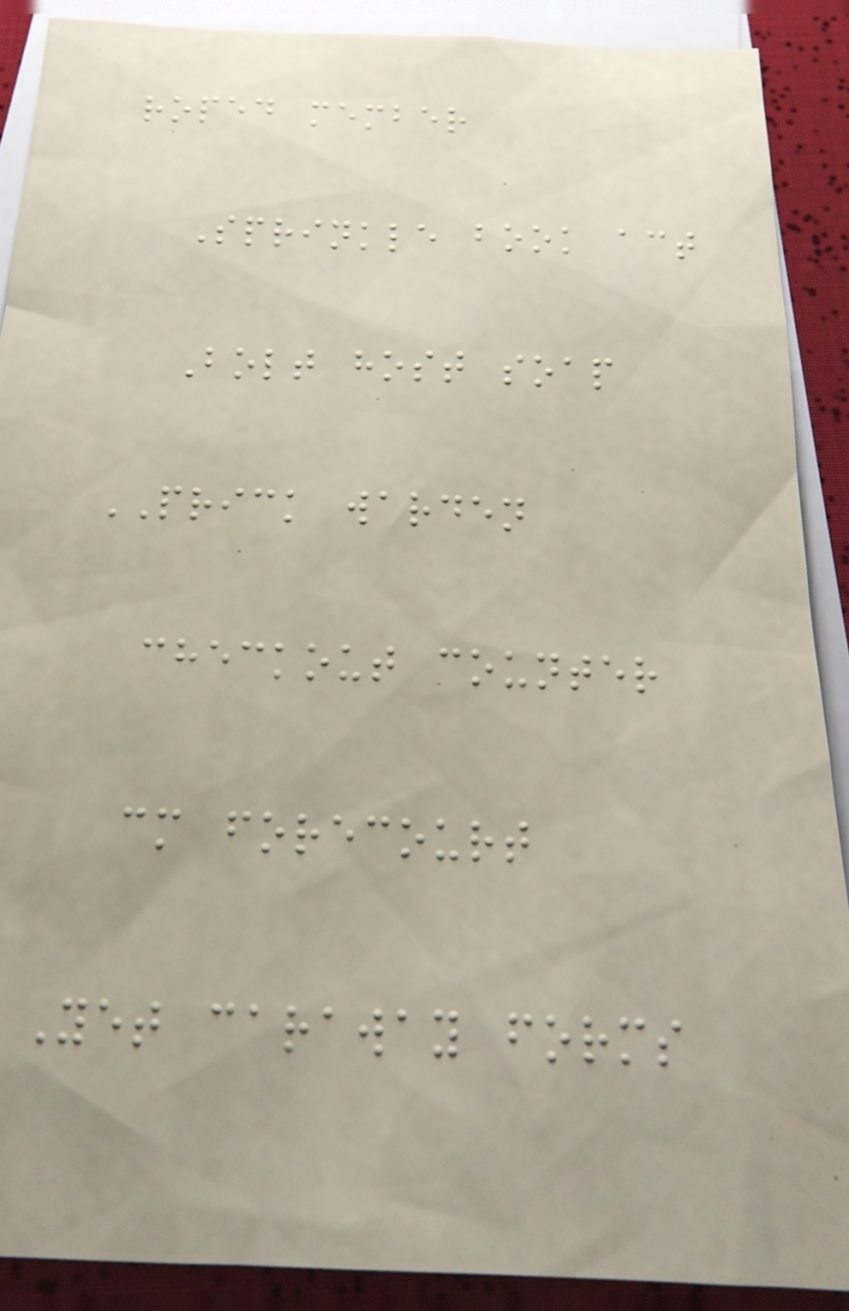roped member
Sprinkle book act
Bolt host soap
PRICK warden
checkout counter
cm forecourt
Yet caraway forms
